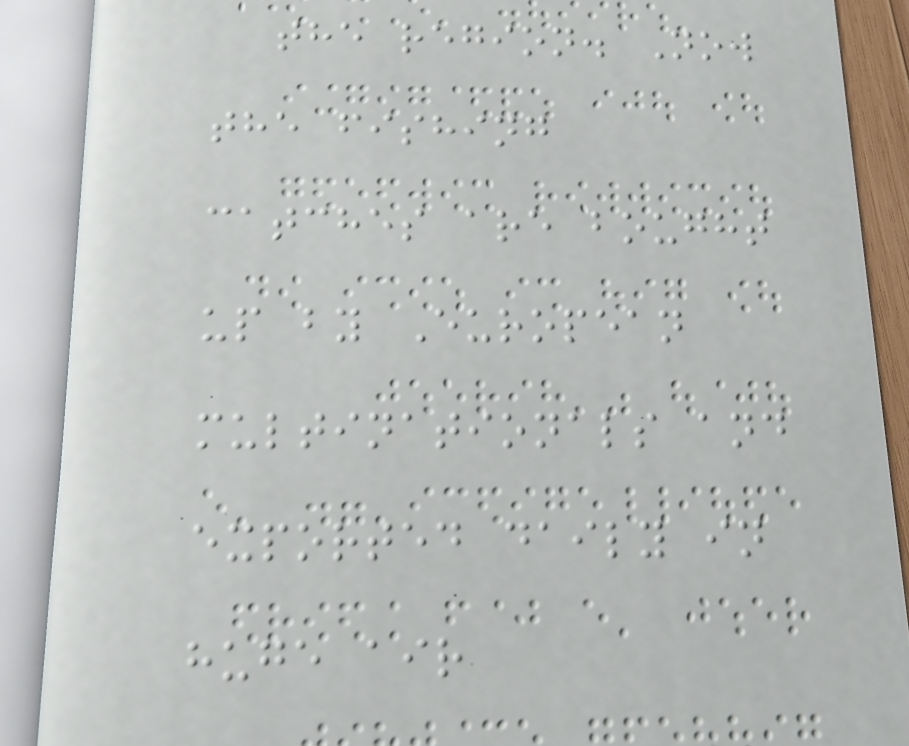the region. Now
the fishing
catches are bought
up by European
multinationals and
exported daily in
huge air
